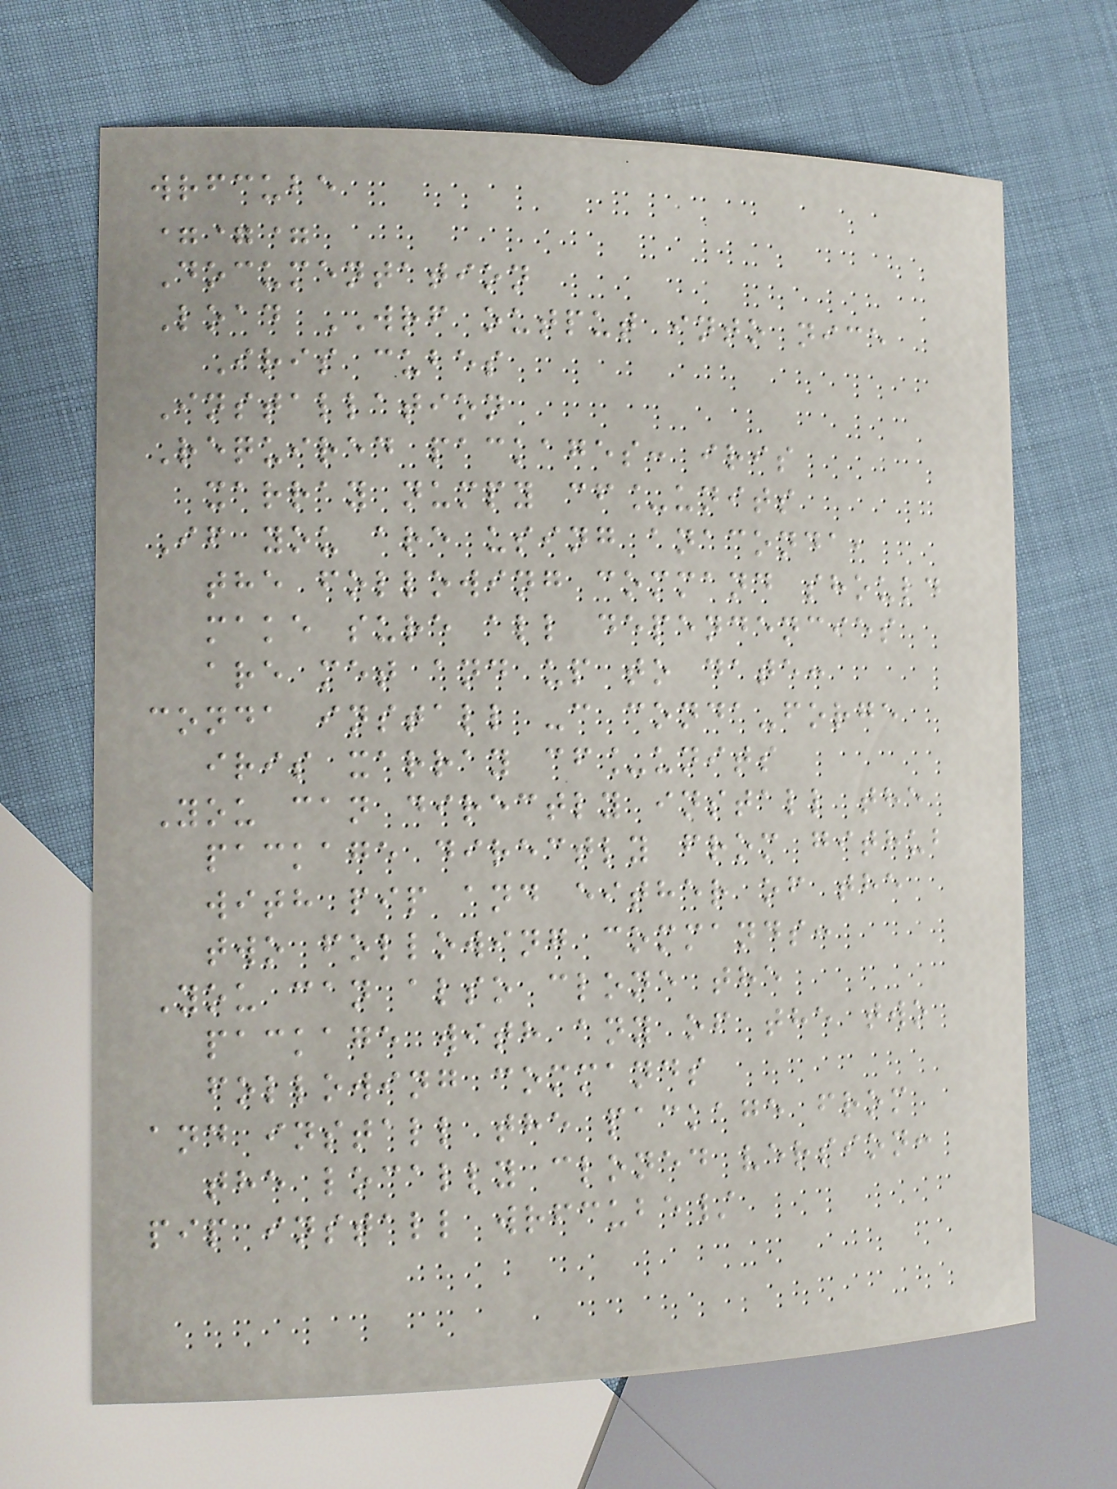wrfcube
===
Documentation
Load WRF output into nice
Iris cubes
Installation
Required packages: iris
xarray numpy cf_units
If you are using anaconda,
the following command should
make sure all dependencies
are met and up to date:
conda install -c conda-forge
iris xarray cf_units
You can directly install the
package directly from github
with pip and either of the
two following commands:
You can also clone the
package with any of the two
following commands
and install the package from
the locally cloned version:
pip install wrfcube/
